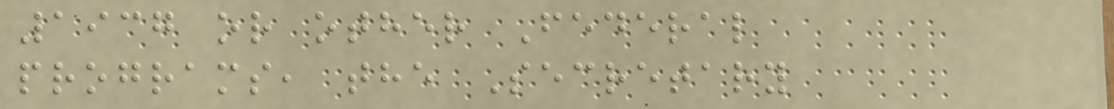1937 or other Federal
programs, the Secretary
